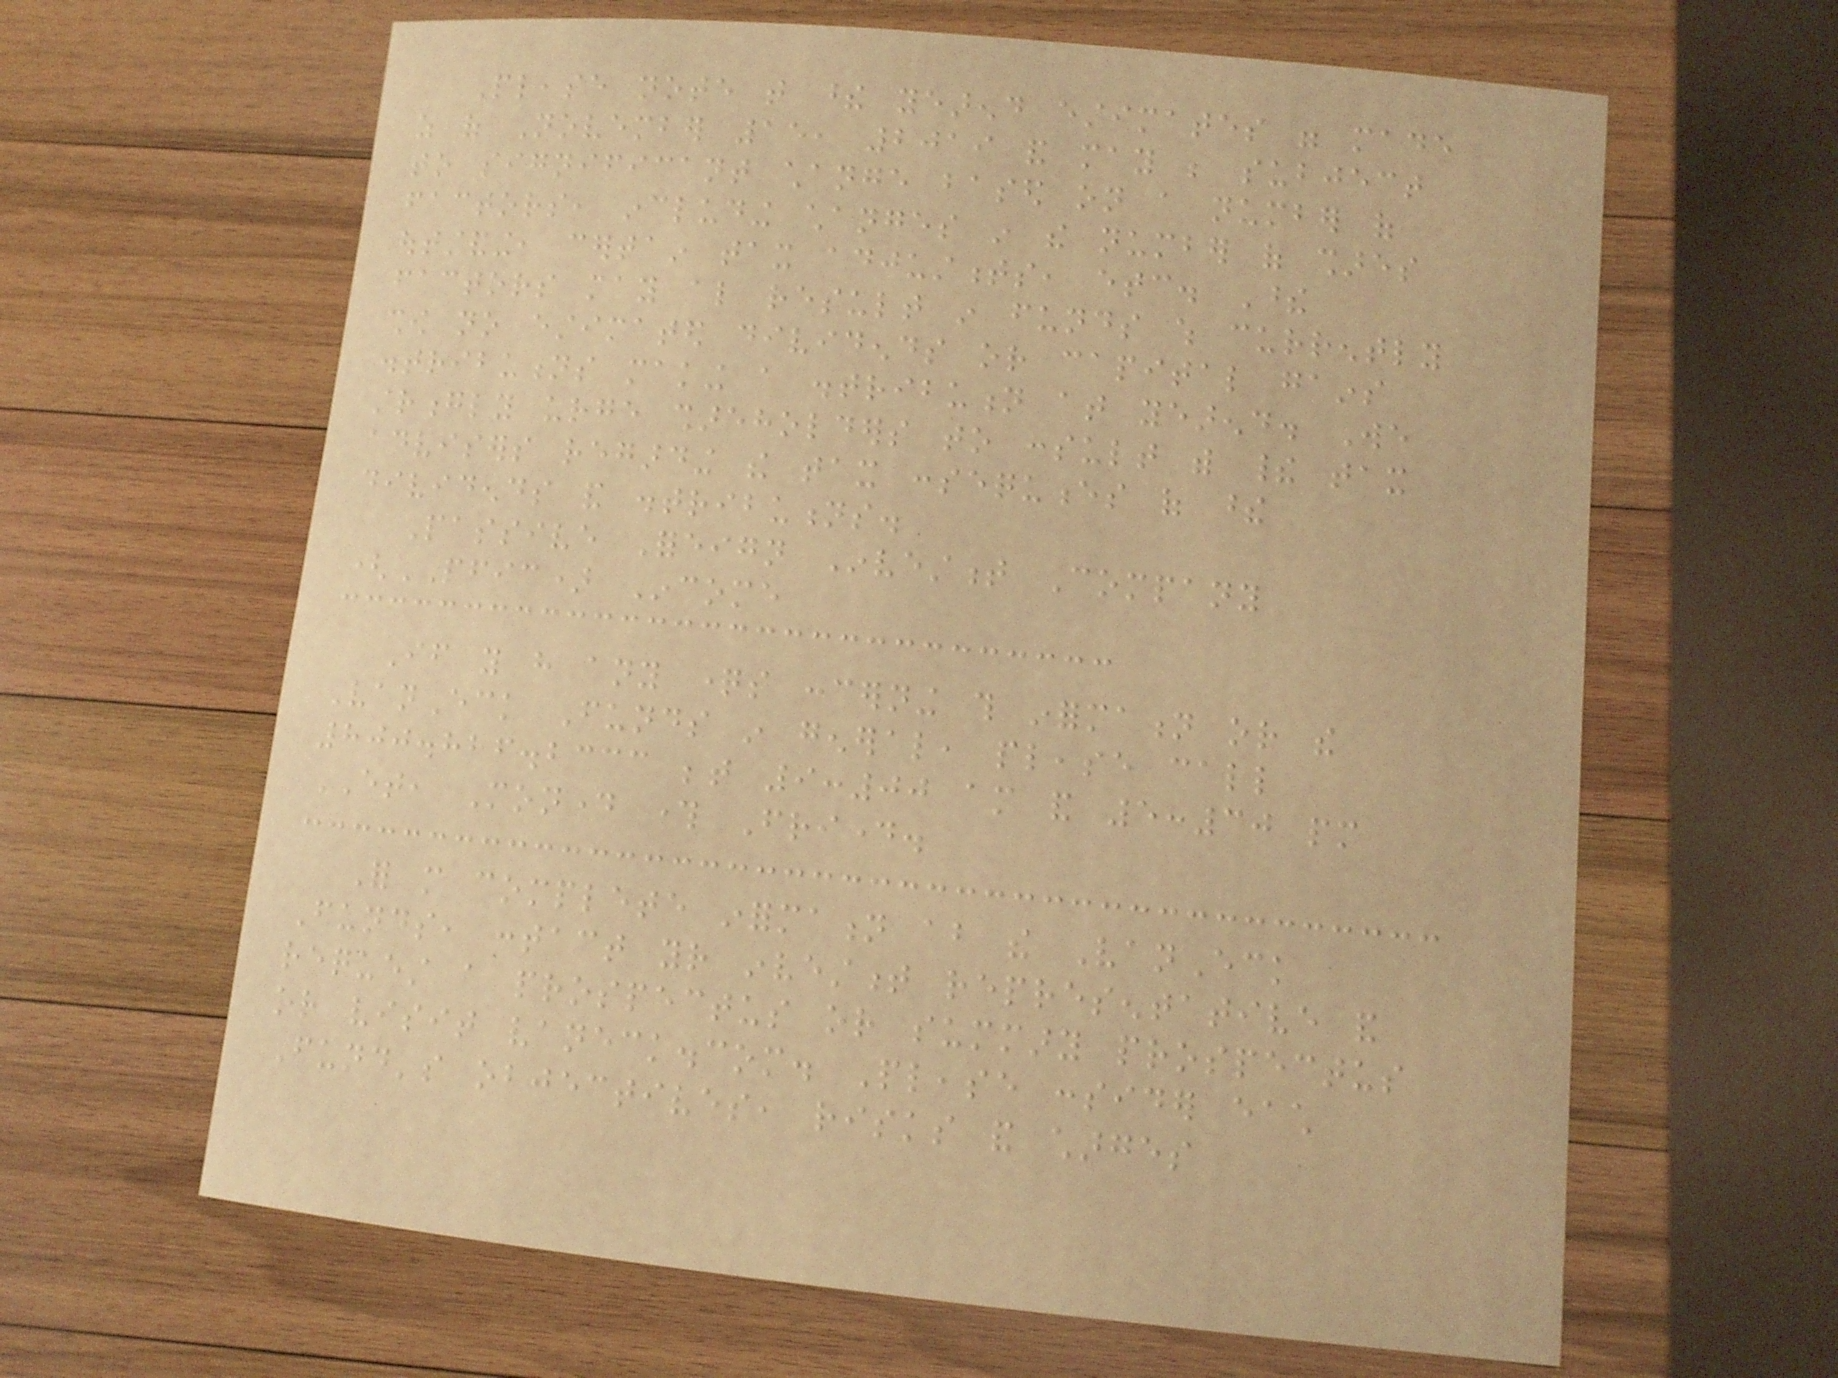Please note that these yearend estimates were made
as of November 15, 2019 and may be subject
to significant change based on a number of
factors, including changes in the number of shares
outstanding, certain tax adjustments, etc. These
factors may also result in funds which currently
show no estimated dividends or capital gains
distributions making a distribution at yearend. We
strongly urge shareholders to consult with their tax
advisers regarding the tax consequences of these
dividends and distributions.
Passive Foreign Investment Company
(PFIC) Income
If you have any questions concerning this information or the
VanEck Funds in general, please call
800.826.2333 between 9:00 am and 5:30 pm
ET, Monday through Friday.
For more complete information about the VanEck
Funds, contact your investment representative and
request a prospectus or summary prospectus
or visit vaneck.com. Please consider each
Fund's objectives, risks and charges
